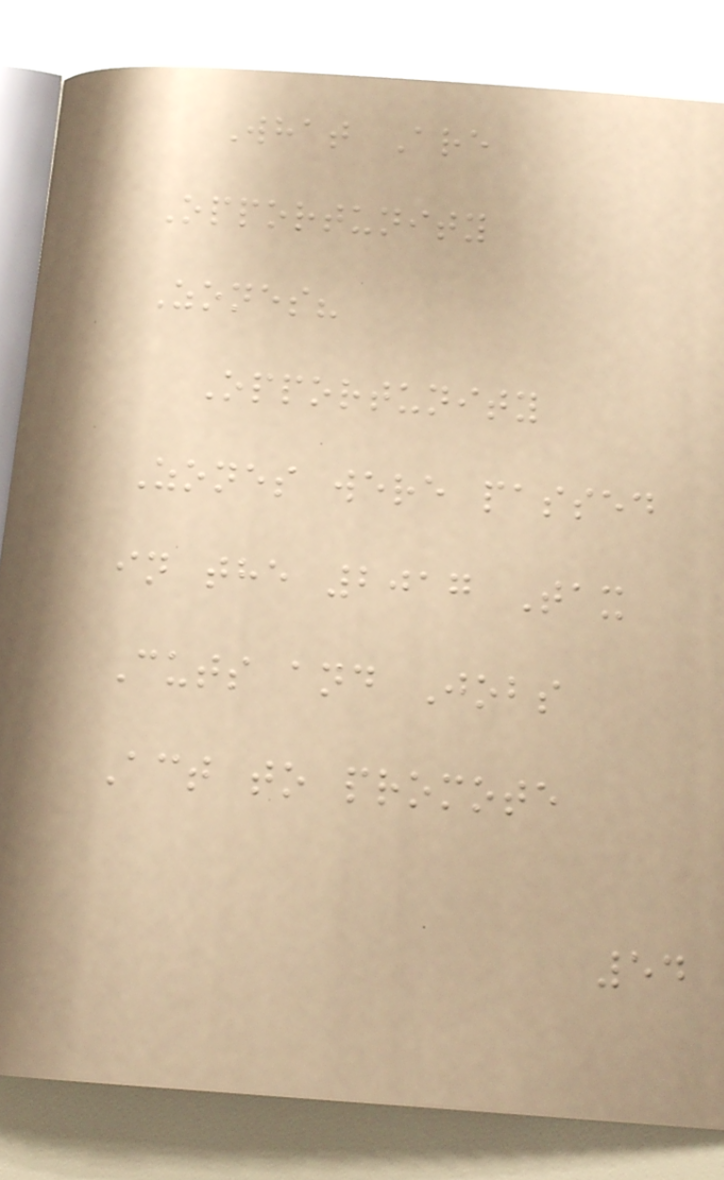What Are
Opportunity
Zones?
Opportunity
Zones were passed
in the 2017 Tax
Cuts and Jobs
Act to promote
54
